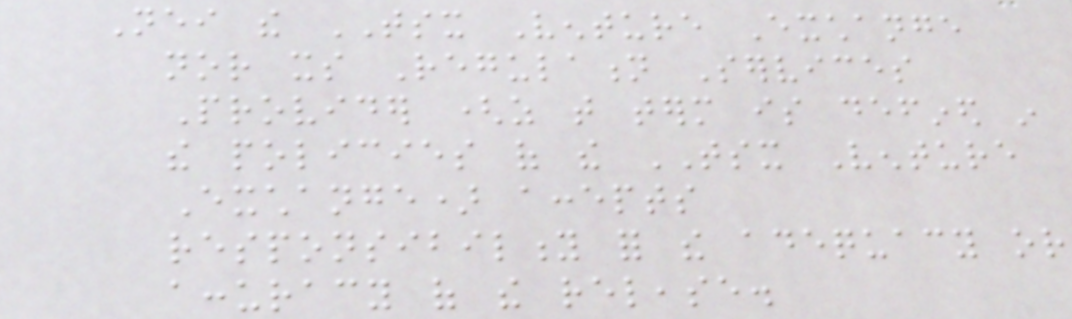Neither the TSX Venture Exchange
nor its Regulation Services
Provider (as that term is defined in
the policies of the TSX Venture
Exchange) accepts
responsibility for the adequacy or
accuracy of the release.
